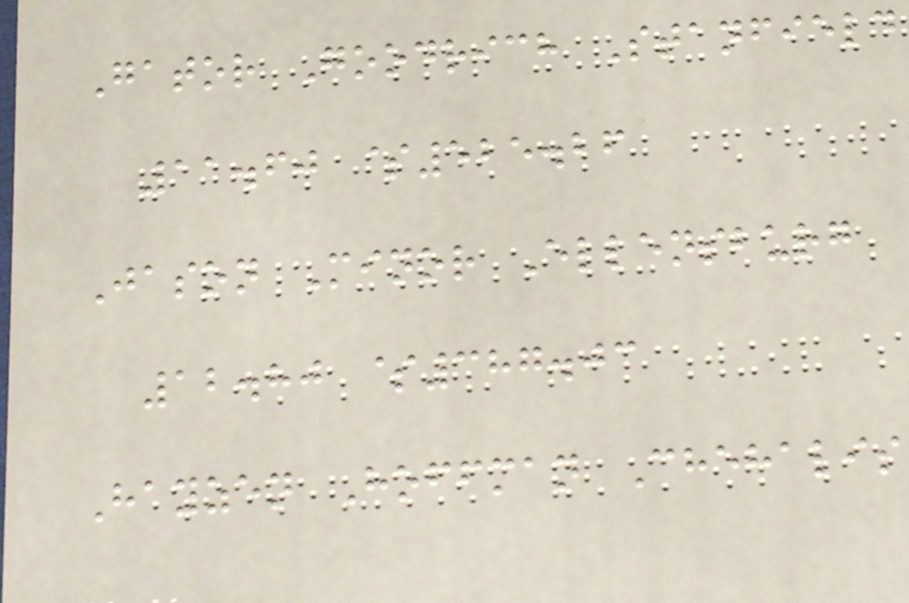Gator Goodrich Stanfield
11.60 $525.26
Jason Minor Ellensburg
12.80 $387.03
Hayzen Hoffman Chehalis
